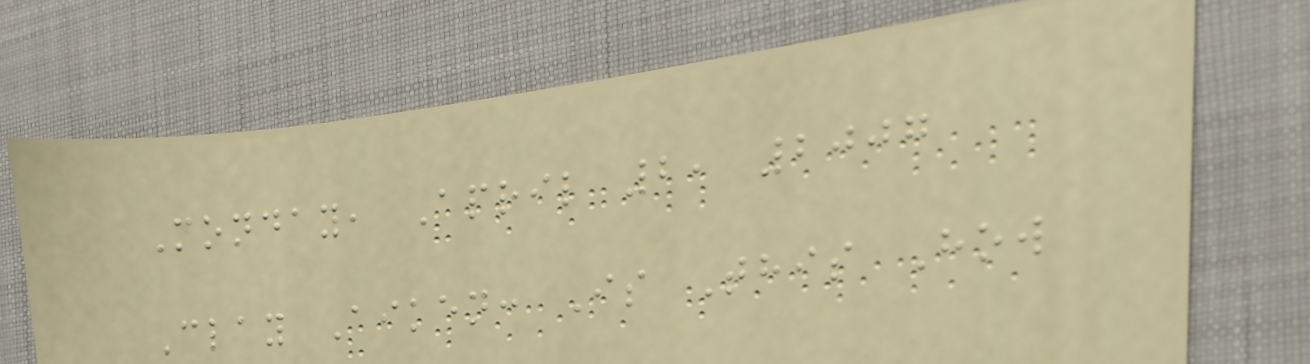Monday, April 2, 2007
Clay Aiken: Is This How
